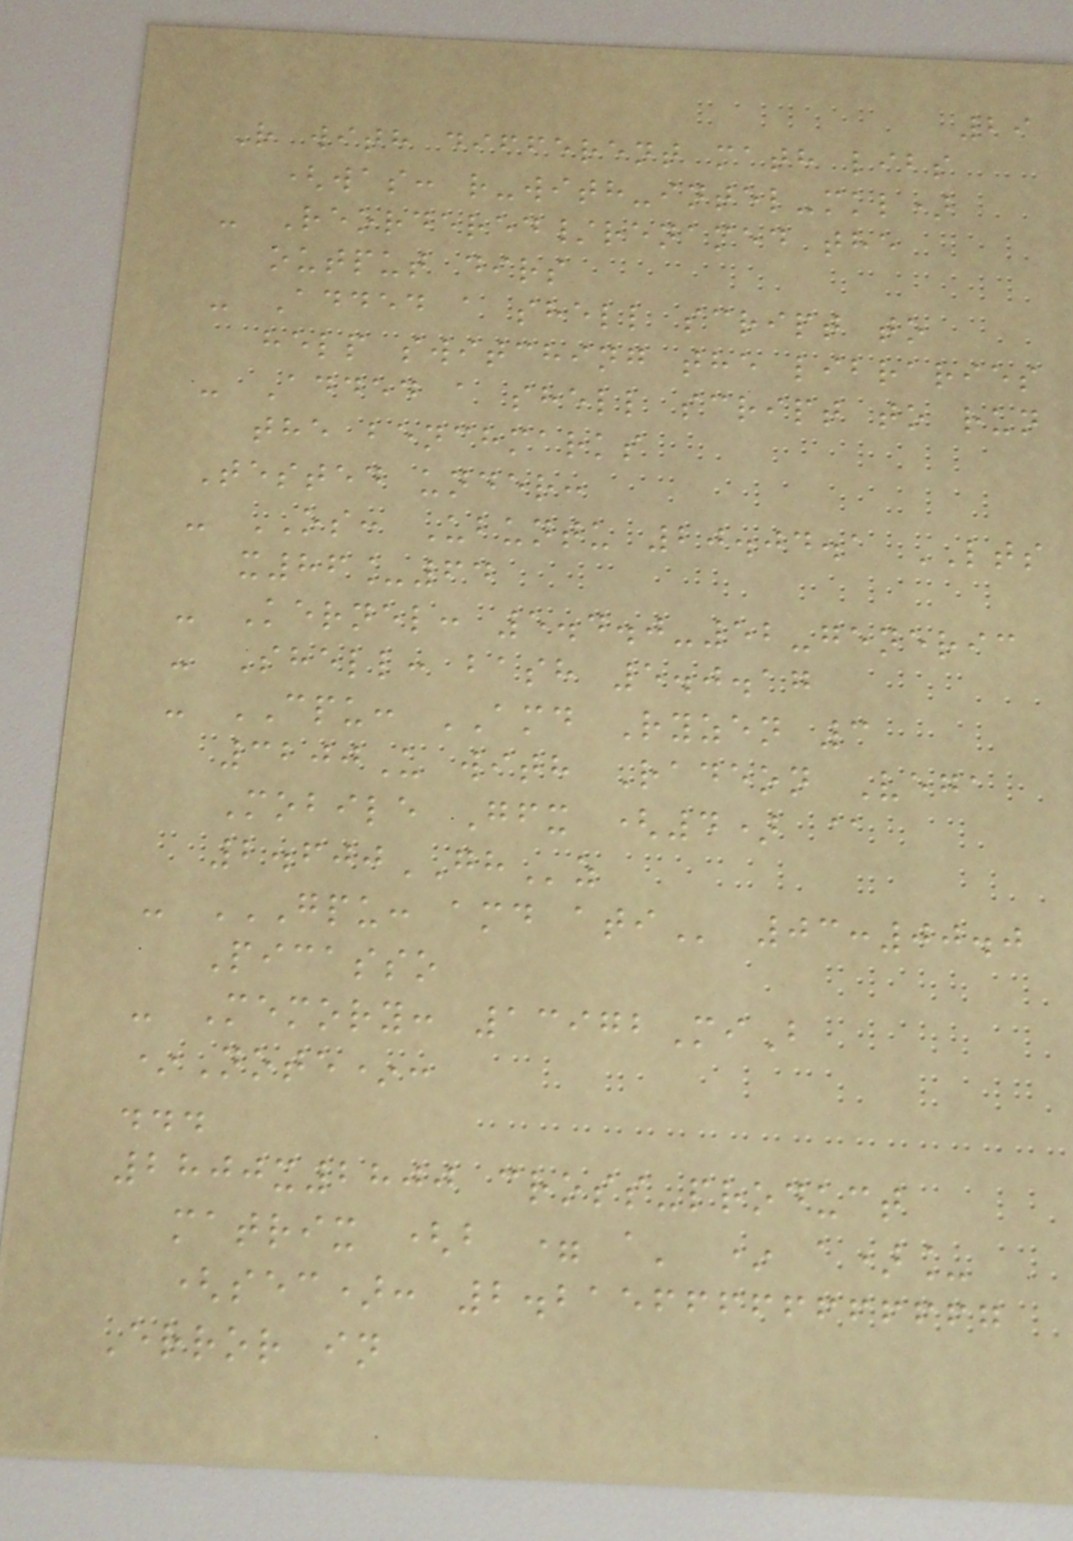29
R with different math libs
(was: r-with-intel-mkl)
- Reordered/renamed the
output dirs
- Added a shell script to
help switching the libraries
- Added a shell script to run
the benchmarks
Tested under:
- OS: Ubuntu 20.04.1 LTS
x86_64
- Kernel: 5.4.0-52-generic
- Shell: bash 5.0.17
- CPU: AMD Ryzen 3
3200U with Radeon Vega
Mobile Gfx (4) @
2.600GHz
- GPU: AMD ATI 03:00.0
Picasso
- Memory: 13972MiB
*Note*:
...
2800x2800 cross-product
matrix (b = a' * a)_
(sec): 2.21566666666667
Error in
